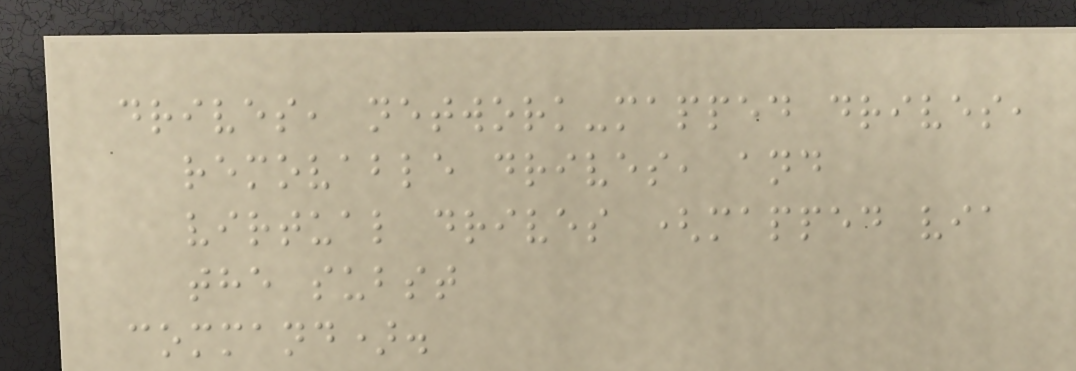drives, network-mapped drives,
removable drives, and
virtual drives (mapped via
the subst
command).
